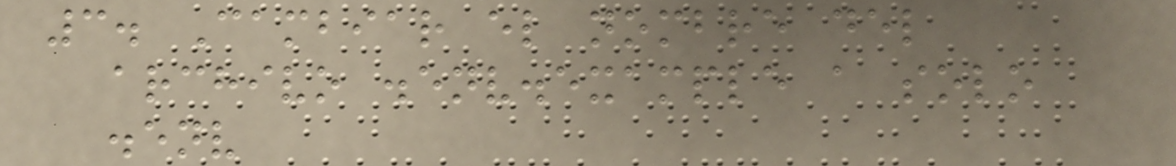3. Cambiar el nombre del
archivo .env.example a solo
.env
